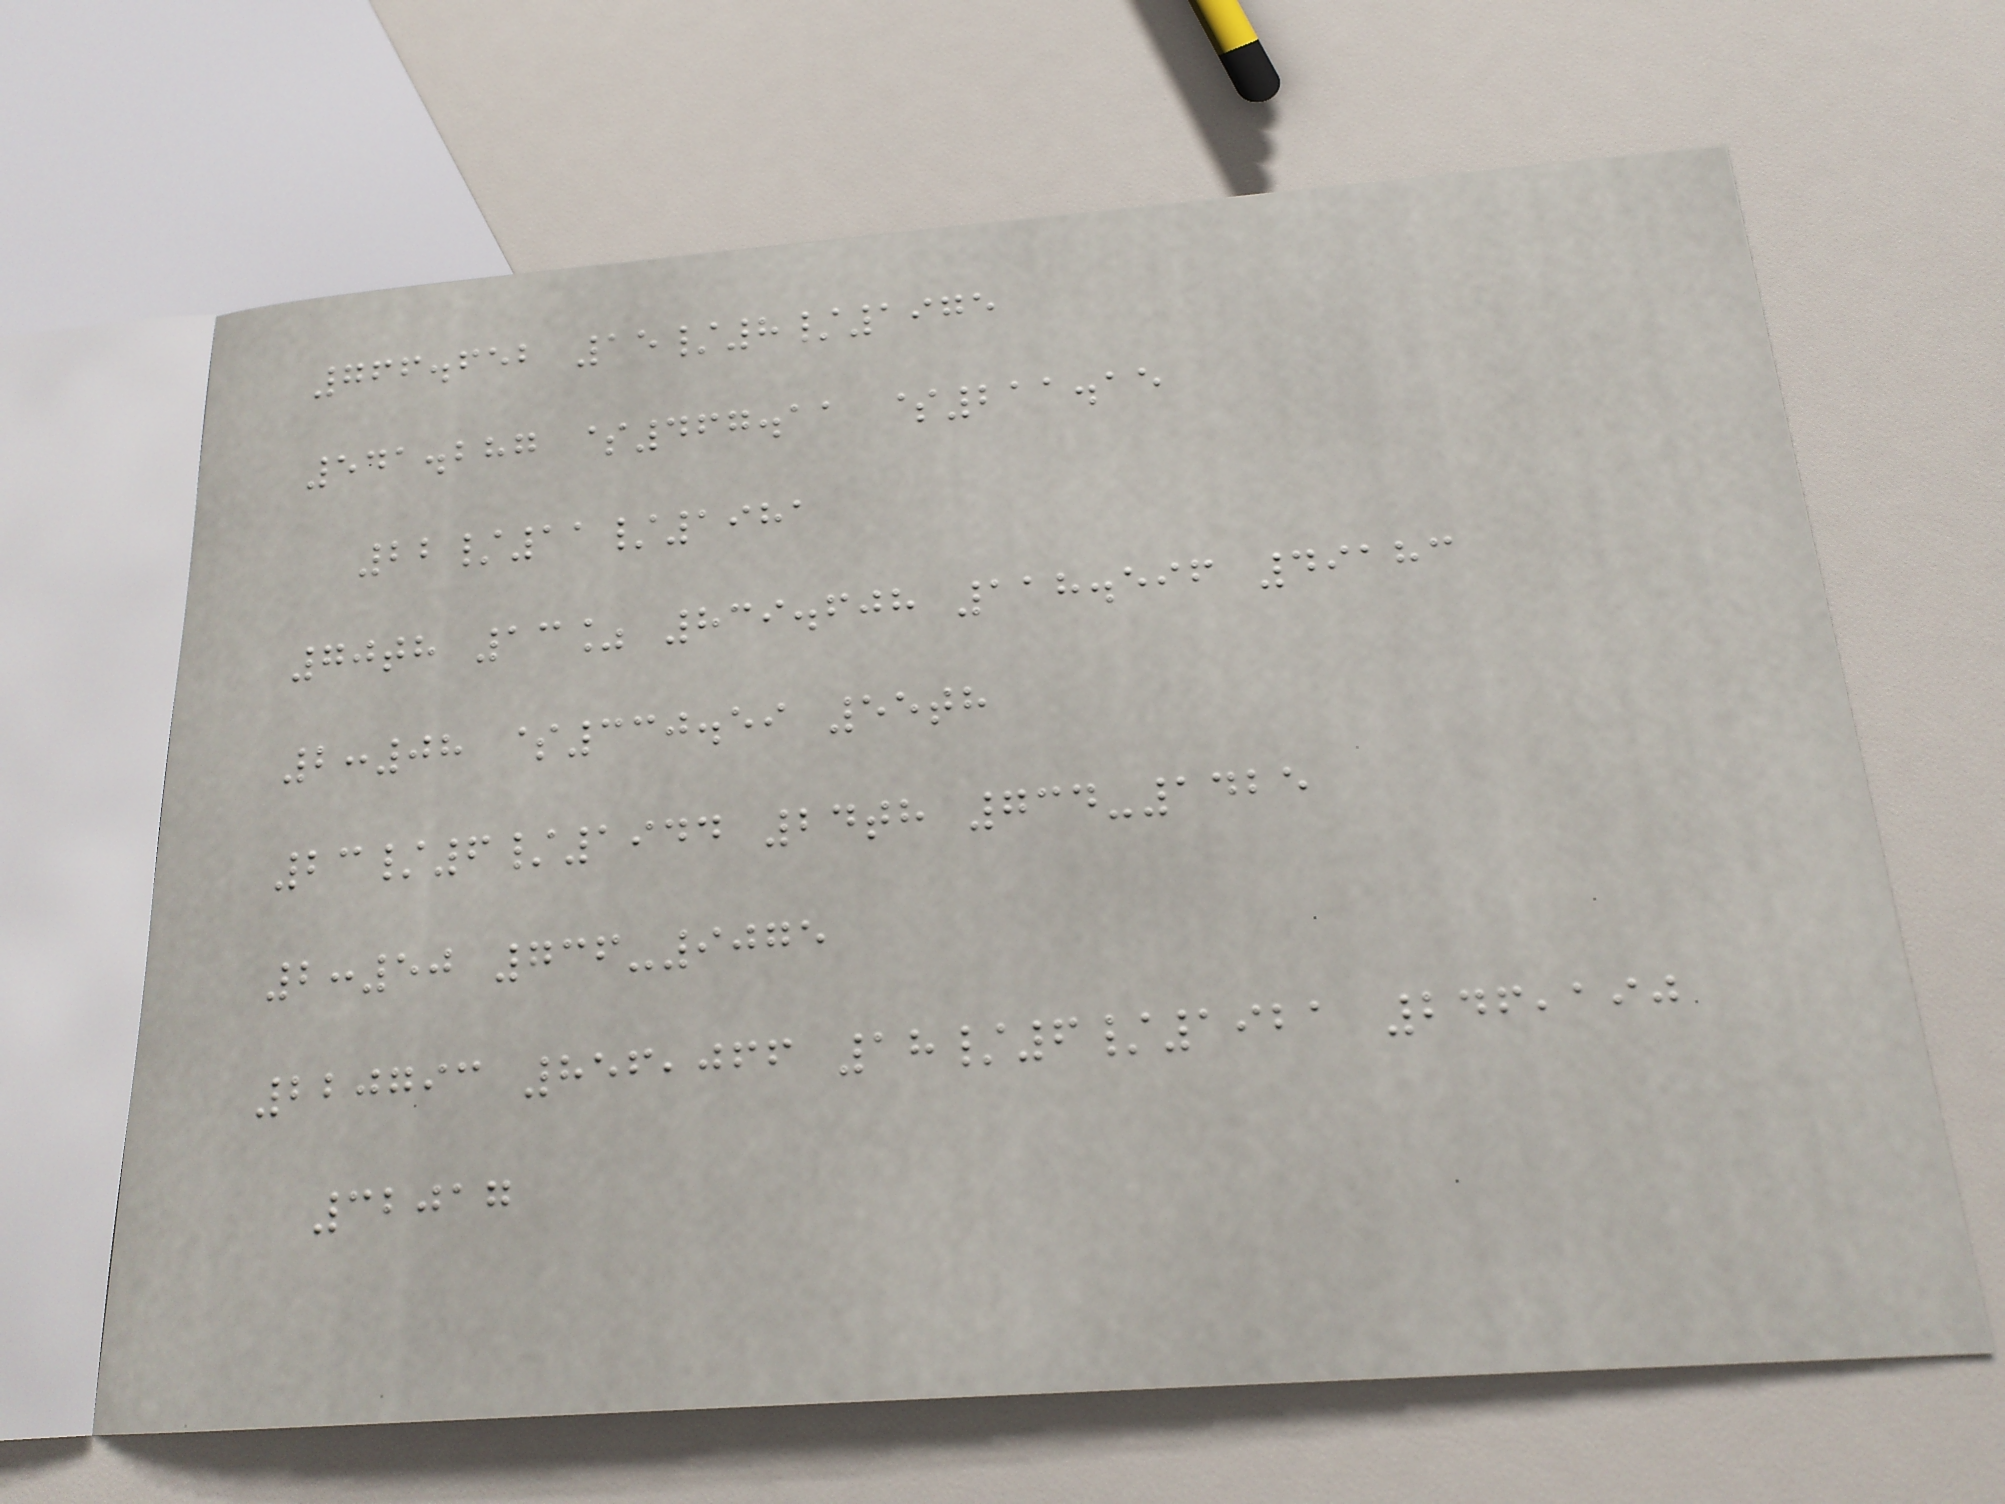766.652 15/8/1975
541.287 $467.11 $211.15
22/11/1981
70th 13% 839.608 118.596 49183
2:08 $330.59 55th
23/6/1944 24th 734-1425
2:50 736-9075
220793 856,066 18/6/1921 246,190
32017
